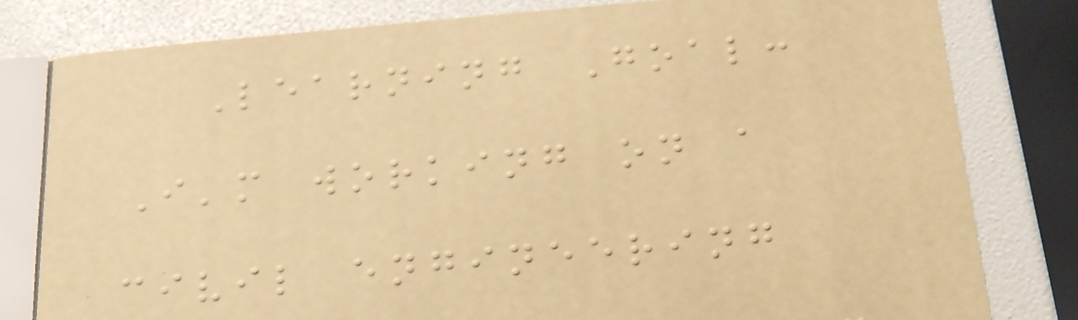Learning Goal:
I'm working on a
civil engineering
